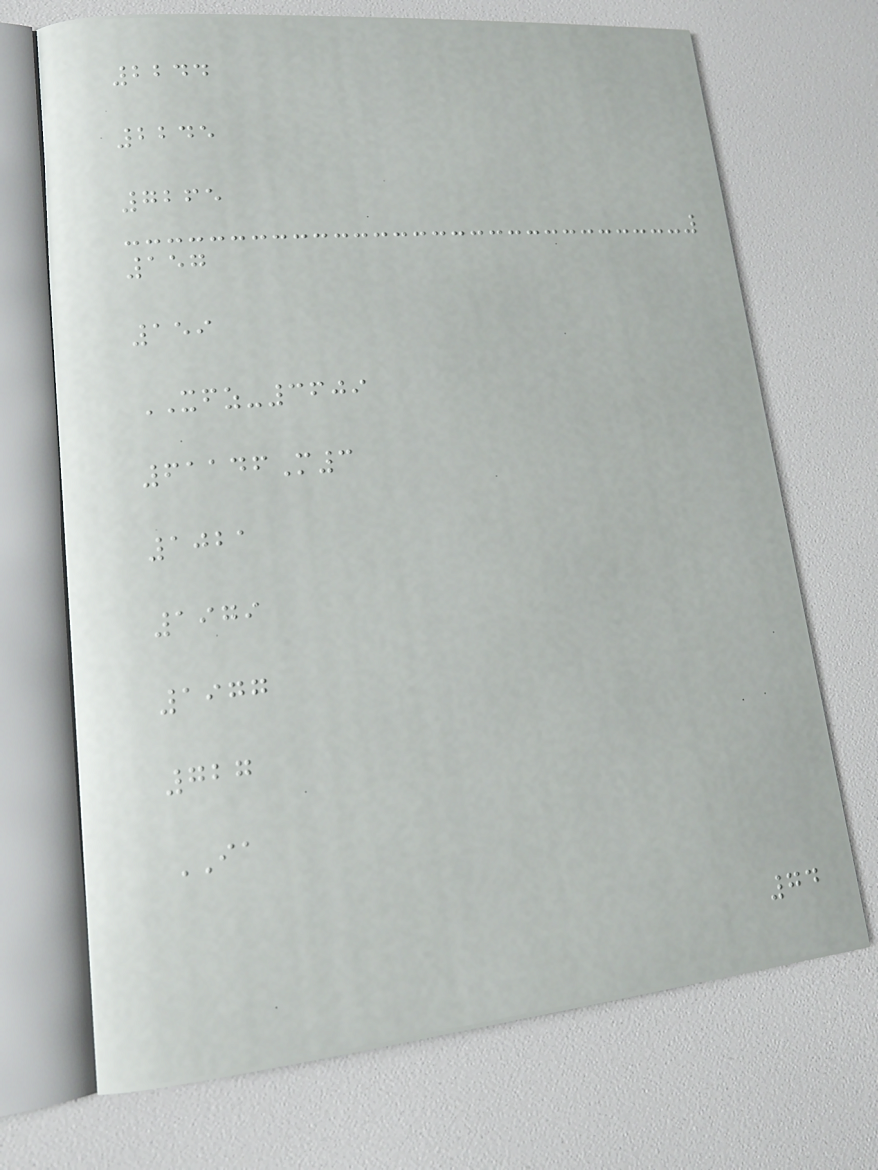2244
2245
7265
157
159
XFZ-3609
61146M3
1021
1979
1977
727
IA
74
